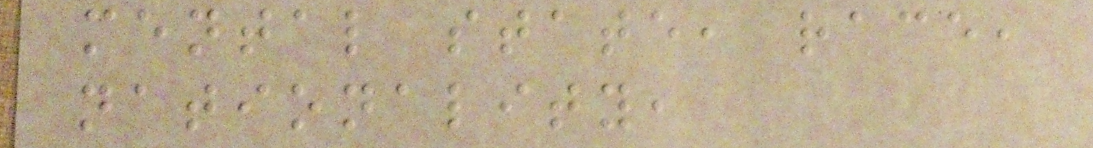mental state, race,
nationality,
